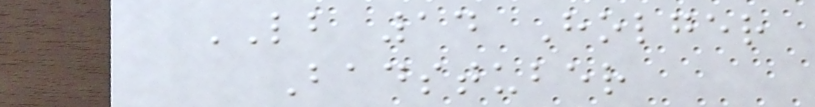LB 14 Holger
Badstuber
